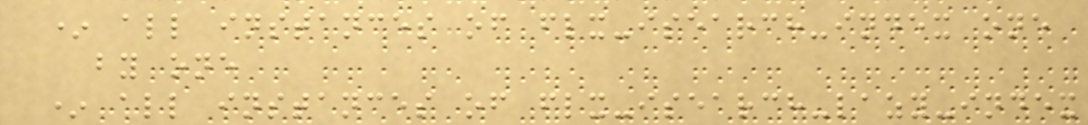* all instances of flx-isearch-index one
by one
* all instances of flx-isearch-lazy-index
